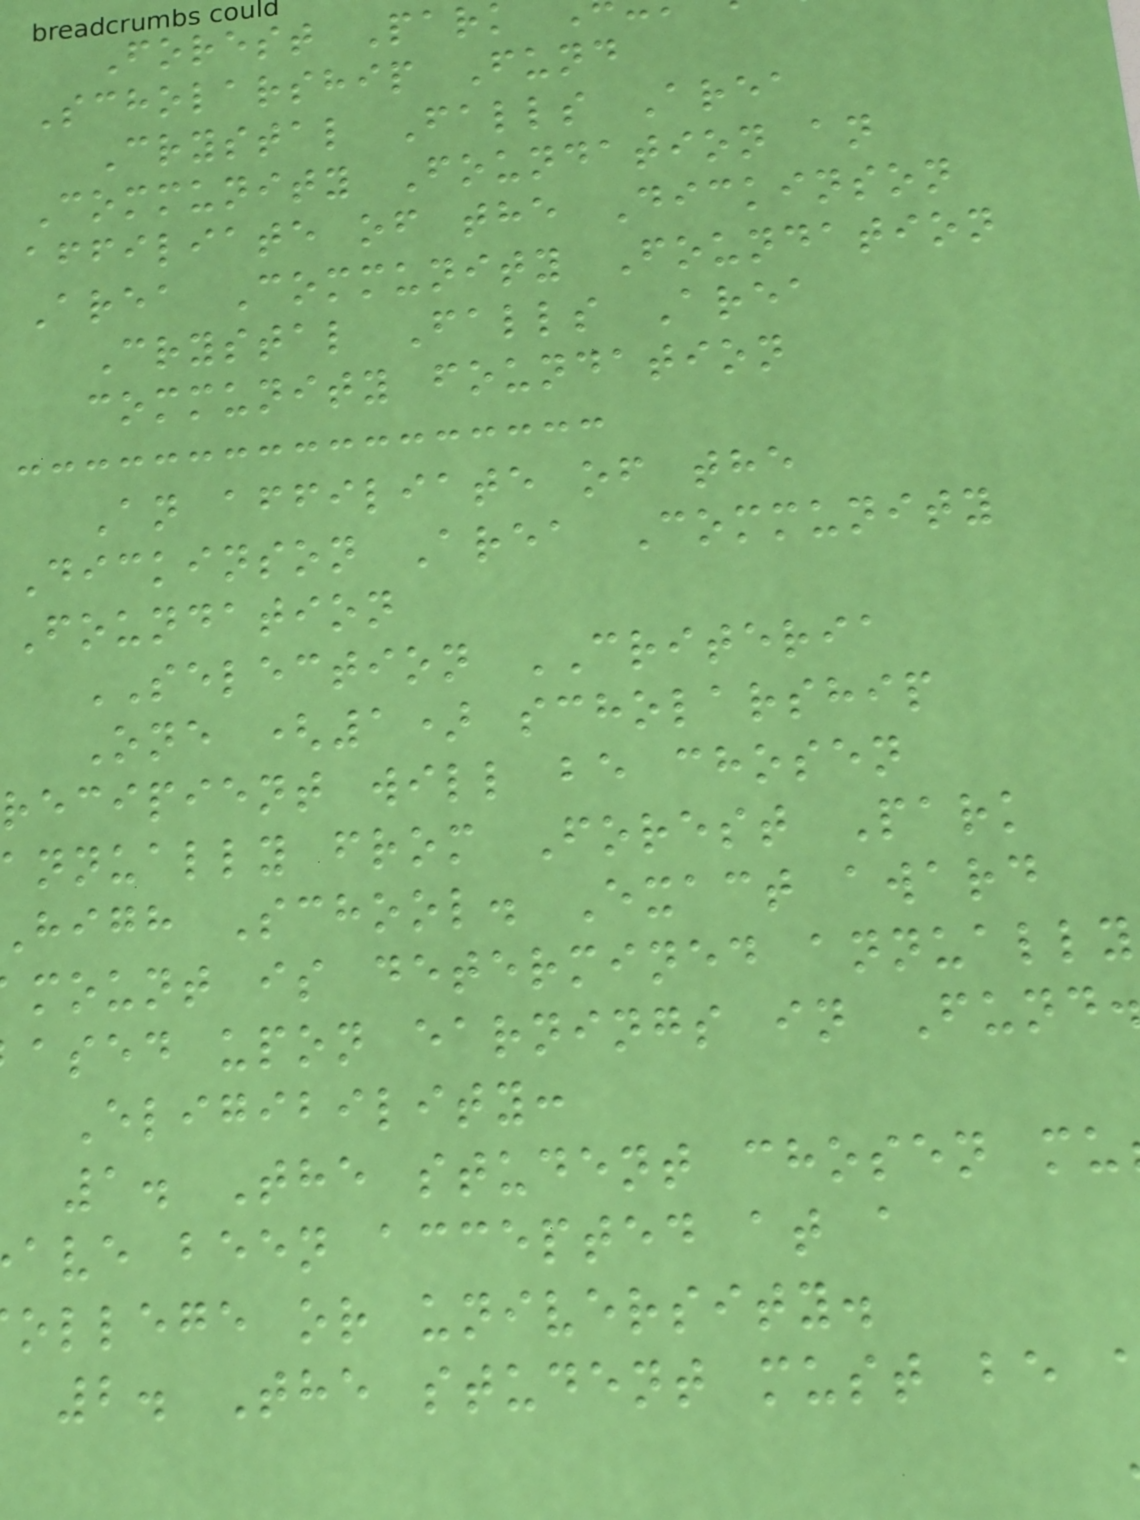Forest Park
Scholarship Fund
Crystal Falls Area
Community Foundation an
affiliate of the Dickinson
Area Community Foundation
Crystal Falls Area
community foundation
An affiliate of the
Dickinson Area Community
Foundation
SELECTION CRITERIA
One (1) scholarship
recipient will be chosen
annually from Forest Park
high School. Exact award
mount is determined annually
ased upon earnings in Fund
Eligibility:
1. The student chosen mu
ave been accepted at a
ollege or university.
2. The student must be
